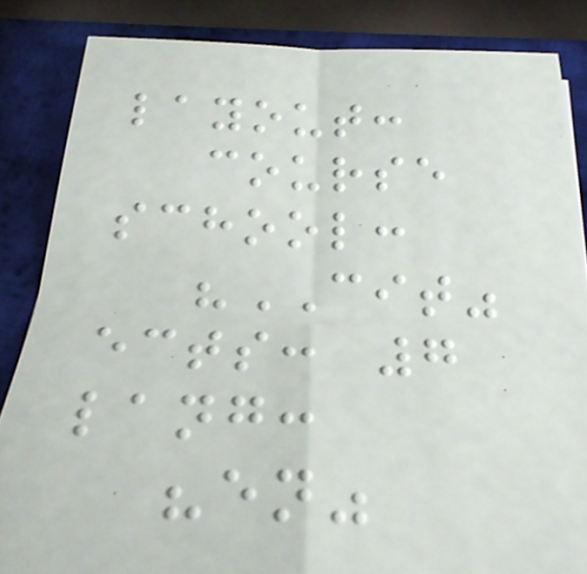layout:
course
school:
"CIT"
ects: 7
lang:
"en"
